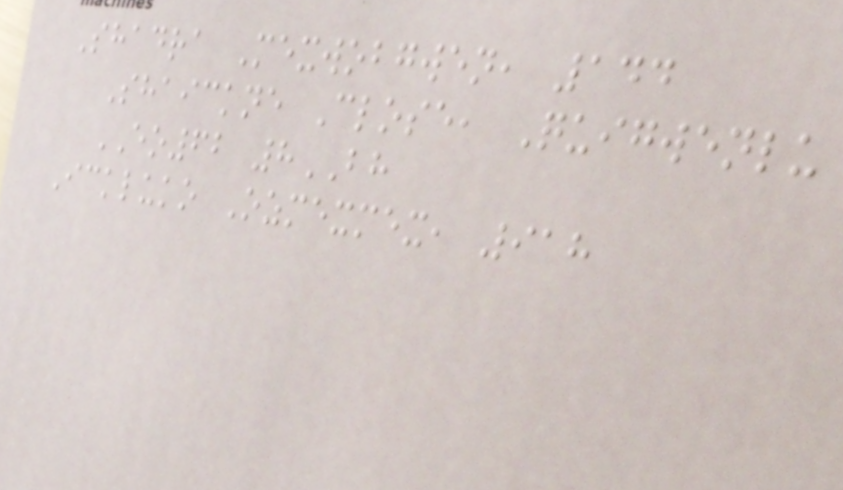Shadra Mexwobgwen, 144
Shaickne Close, Quigwenlu
EO62 8BH
Ickluko Ozmexmex, 918
